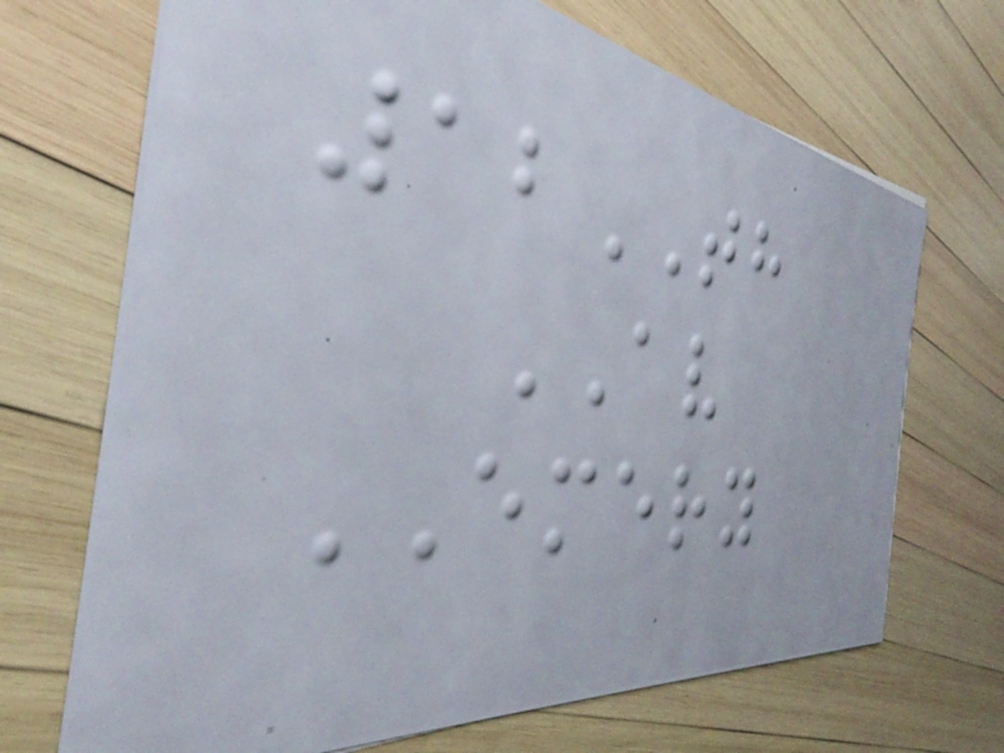12TH
AV
EMERY
